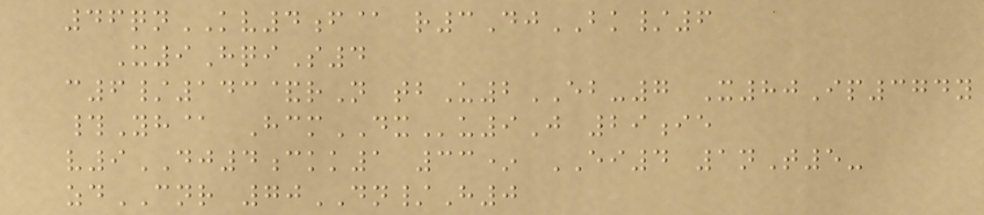46qnKV4f@ r3DjBK/6
X9HqiS4
c6/143&rN tbU2EB-7 X80Ip374y
#Yh@ HcmDXu9J 29ie
v9DJ4ckk1 33* EI4 1nT5-
zdCNR 70DN/H0
